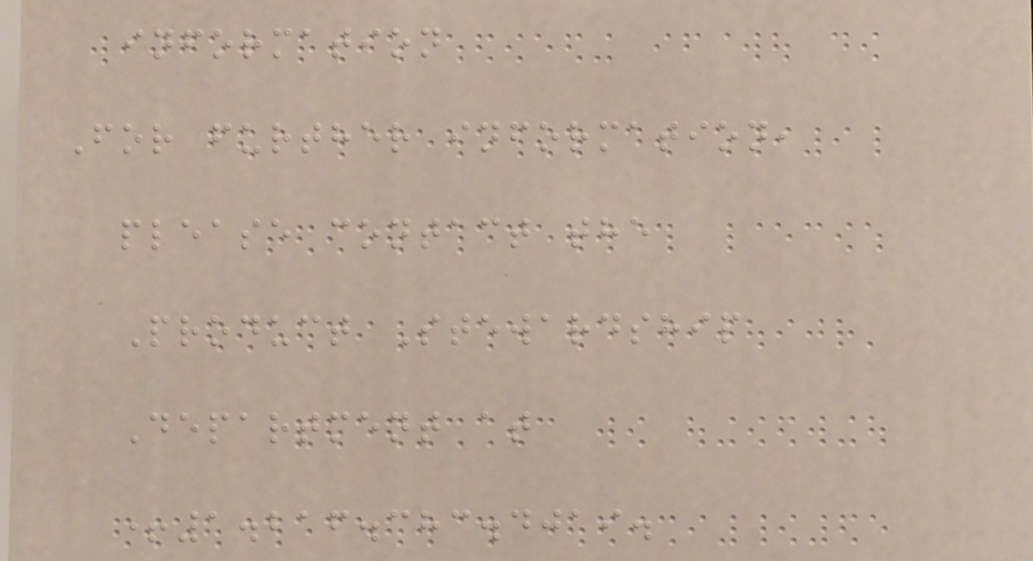information
For further information,
please contact the
Product Stewardship
Department at
+1.216.383.4019.
